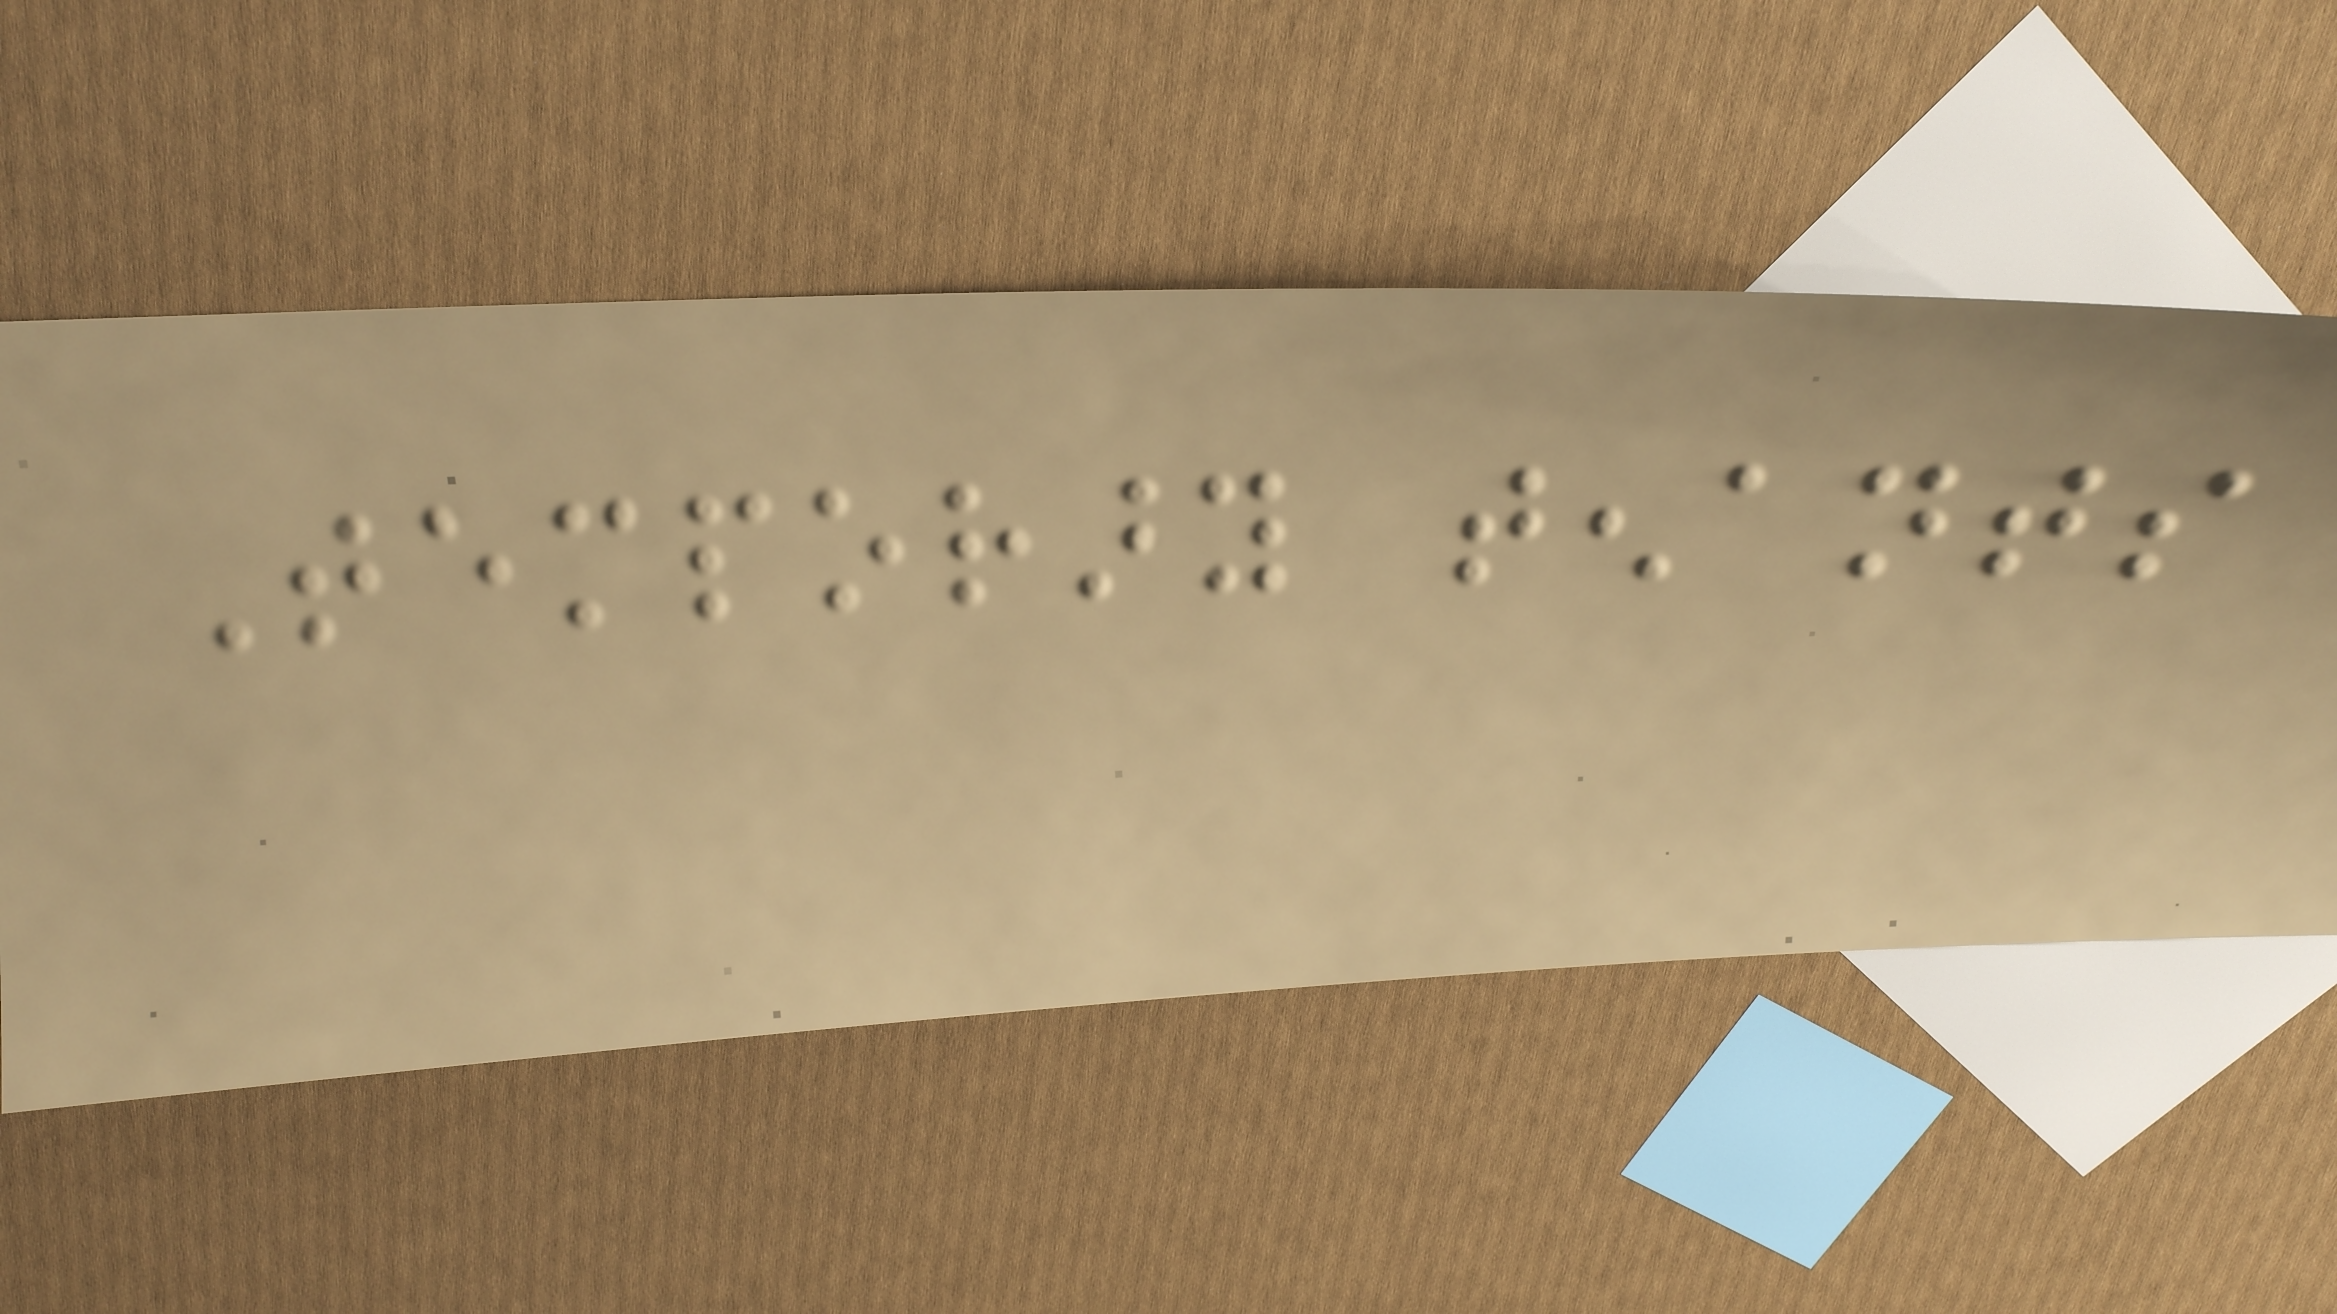Temporary tenants
